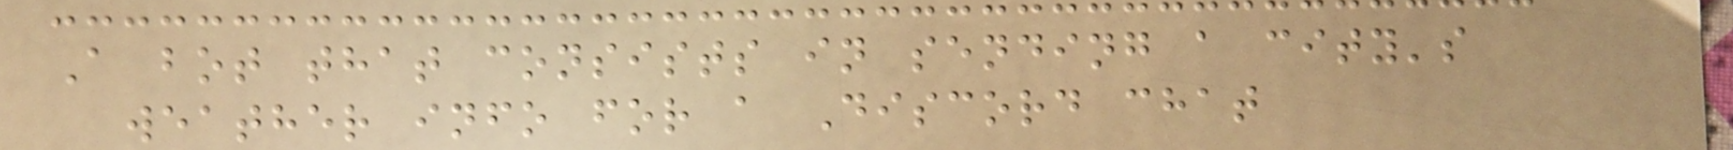A bot that consists in sending a city's
weather info for a Discord chat
